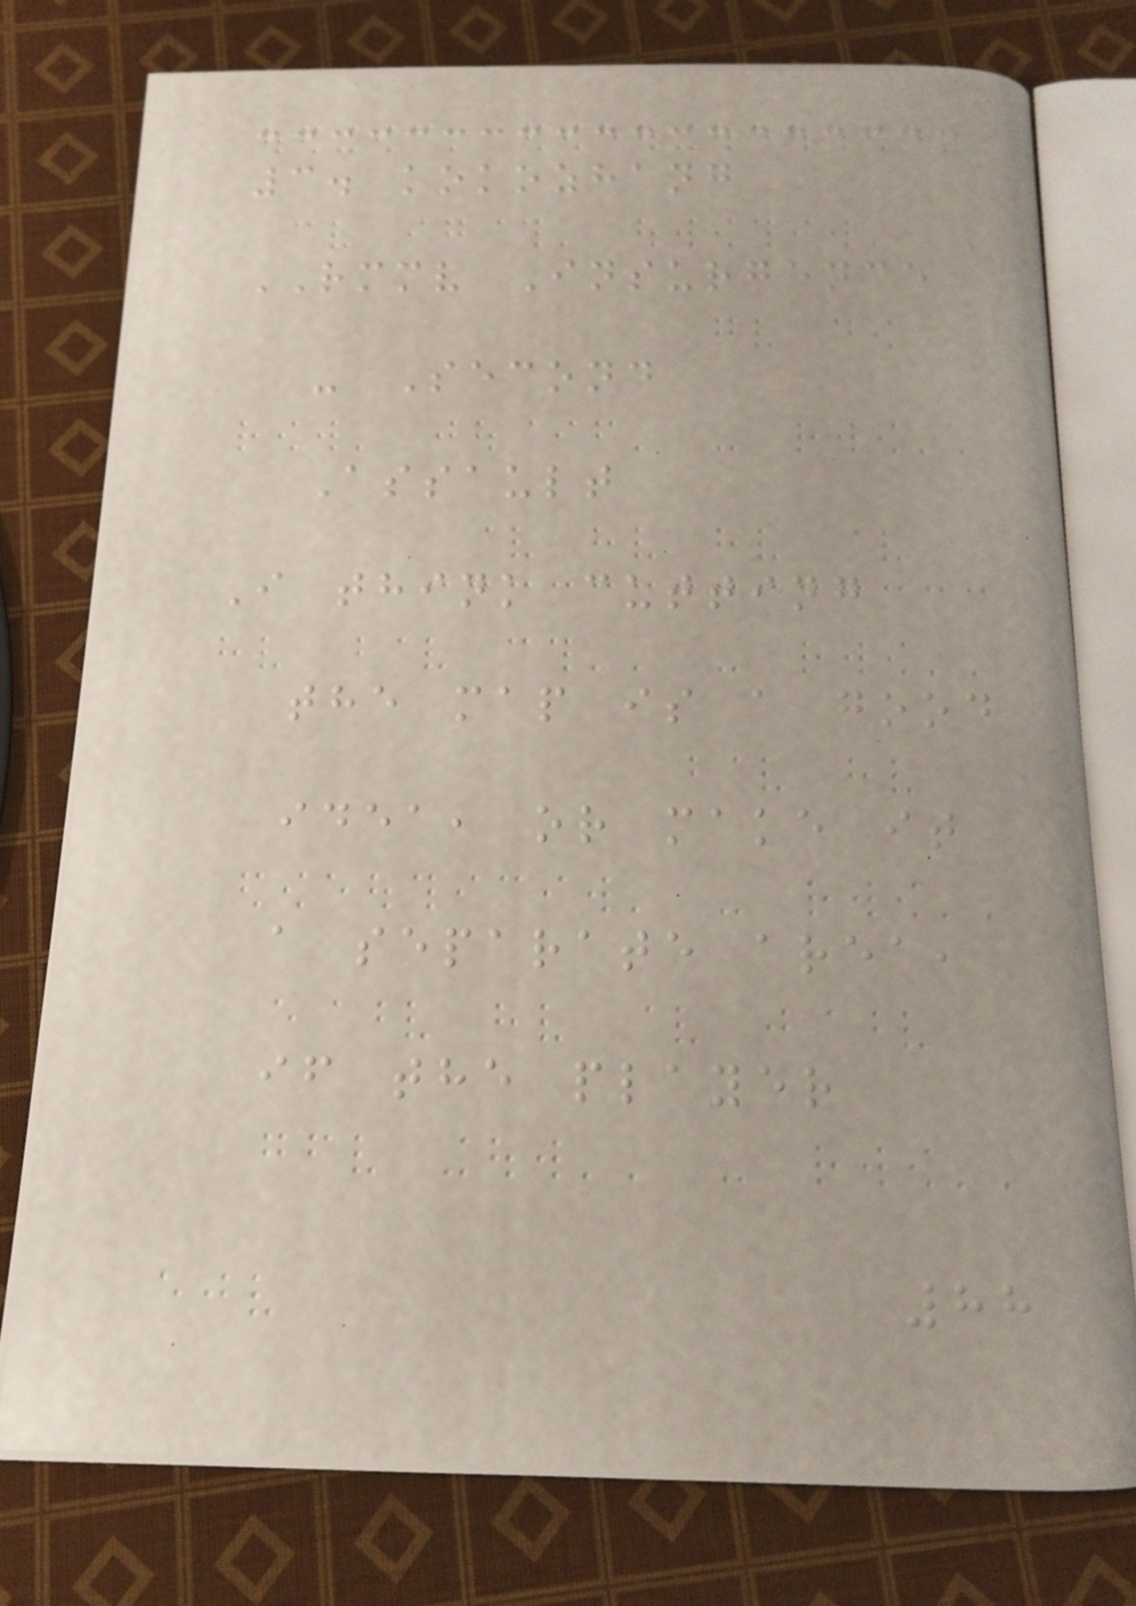3. kokozhang
RMMV Insurgence
- Second
Assault
I think cutting
the map is a good
idea, or make it
a separate area,
if the player
88
